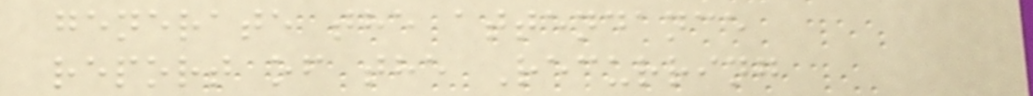generate the attendance
report of the Recurring
